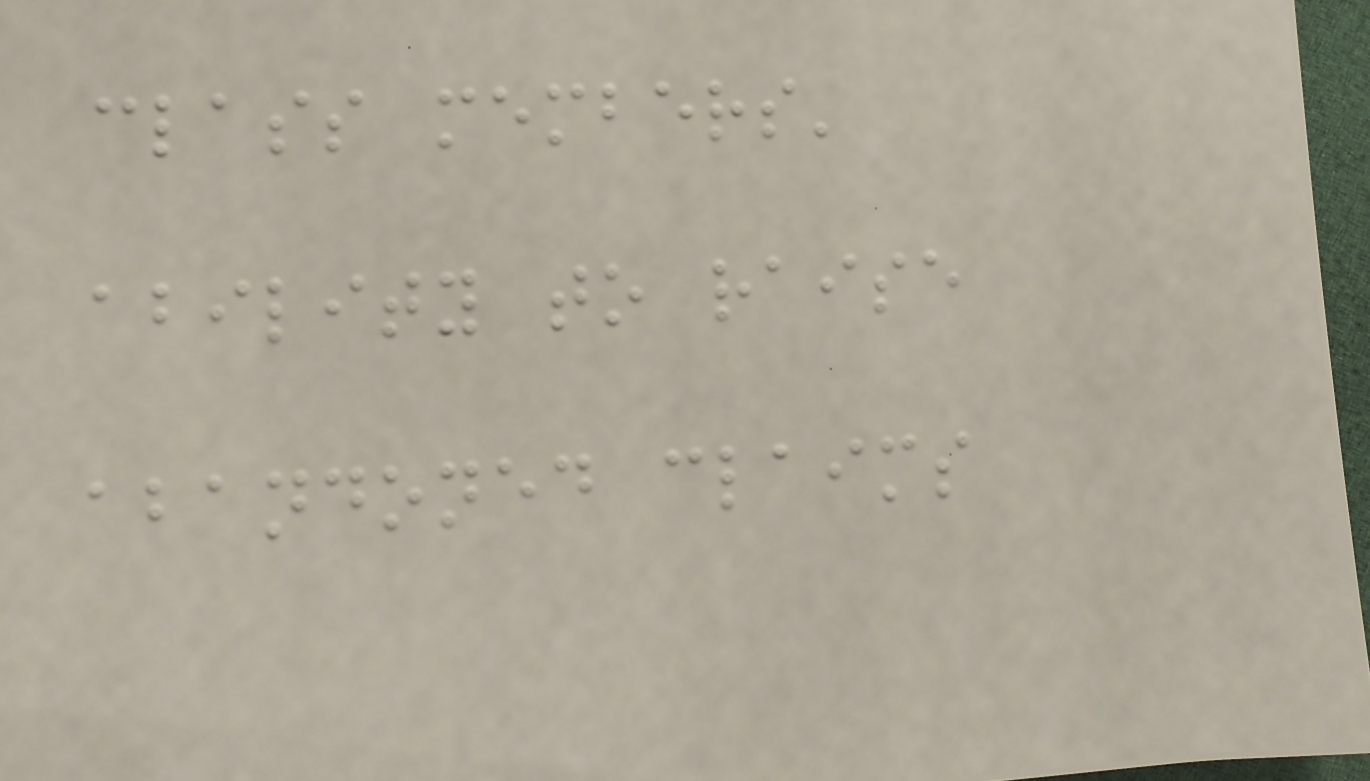class members'
ability to raise
abandoned claims
